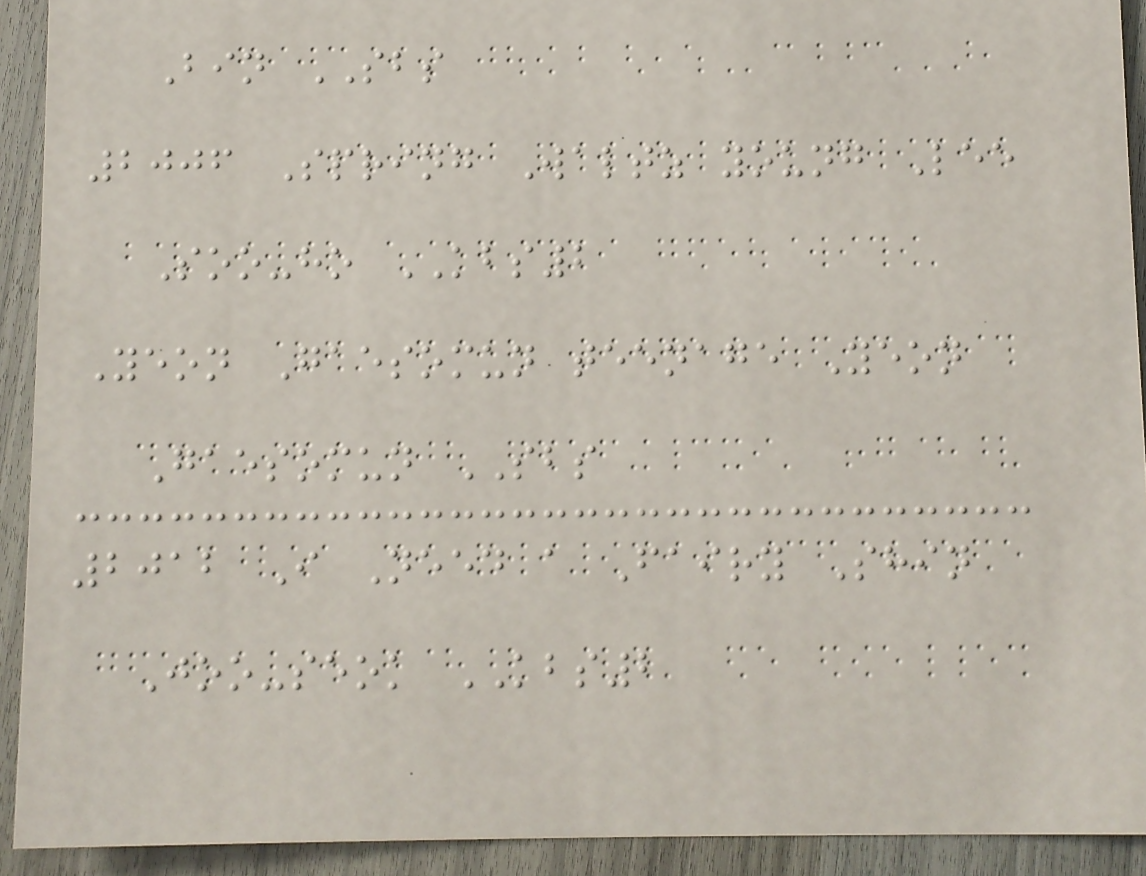Bin SBS
2006 Spring Waltz young Lee
Soo-ho KBS2
Yeon Gaesomun teenage Yeon
Gaesomun SBS
2012 I Need a Fairy Shin
Joo-seok KBS2
